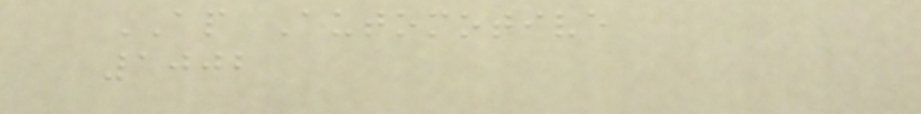AP Automotive
1002
